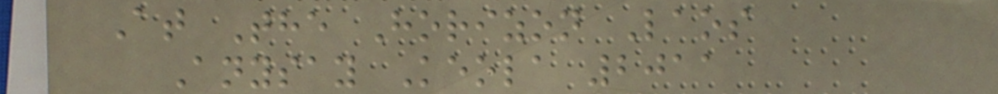At The Horizon Laos
Anysay Keola 2011
